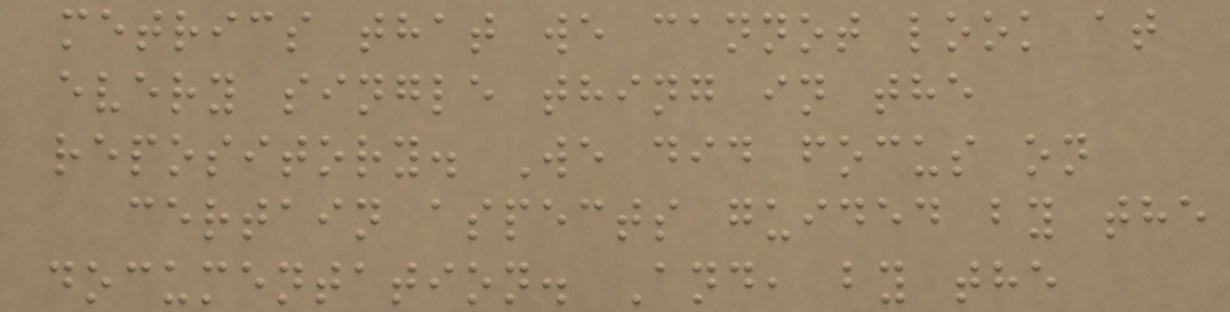metrics that we cannot look at
every single thing in the
repository. We did focus on
certain aspects guided by the
documentation. And, by the
